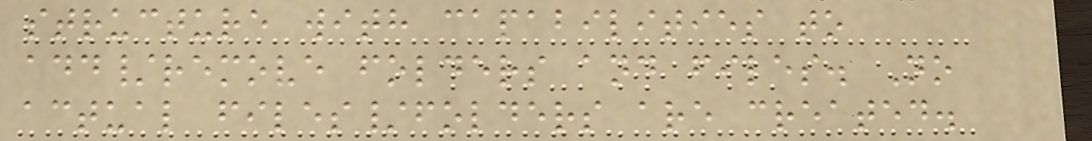structure with capabilities to
add/remove folders and files. No
actual files/folders are created.
